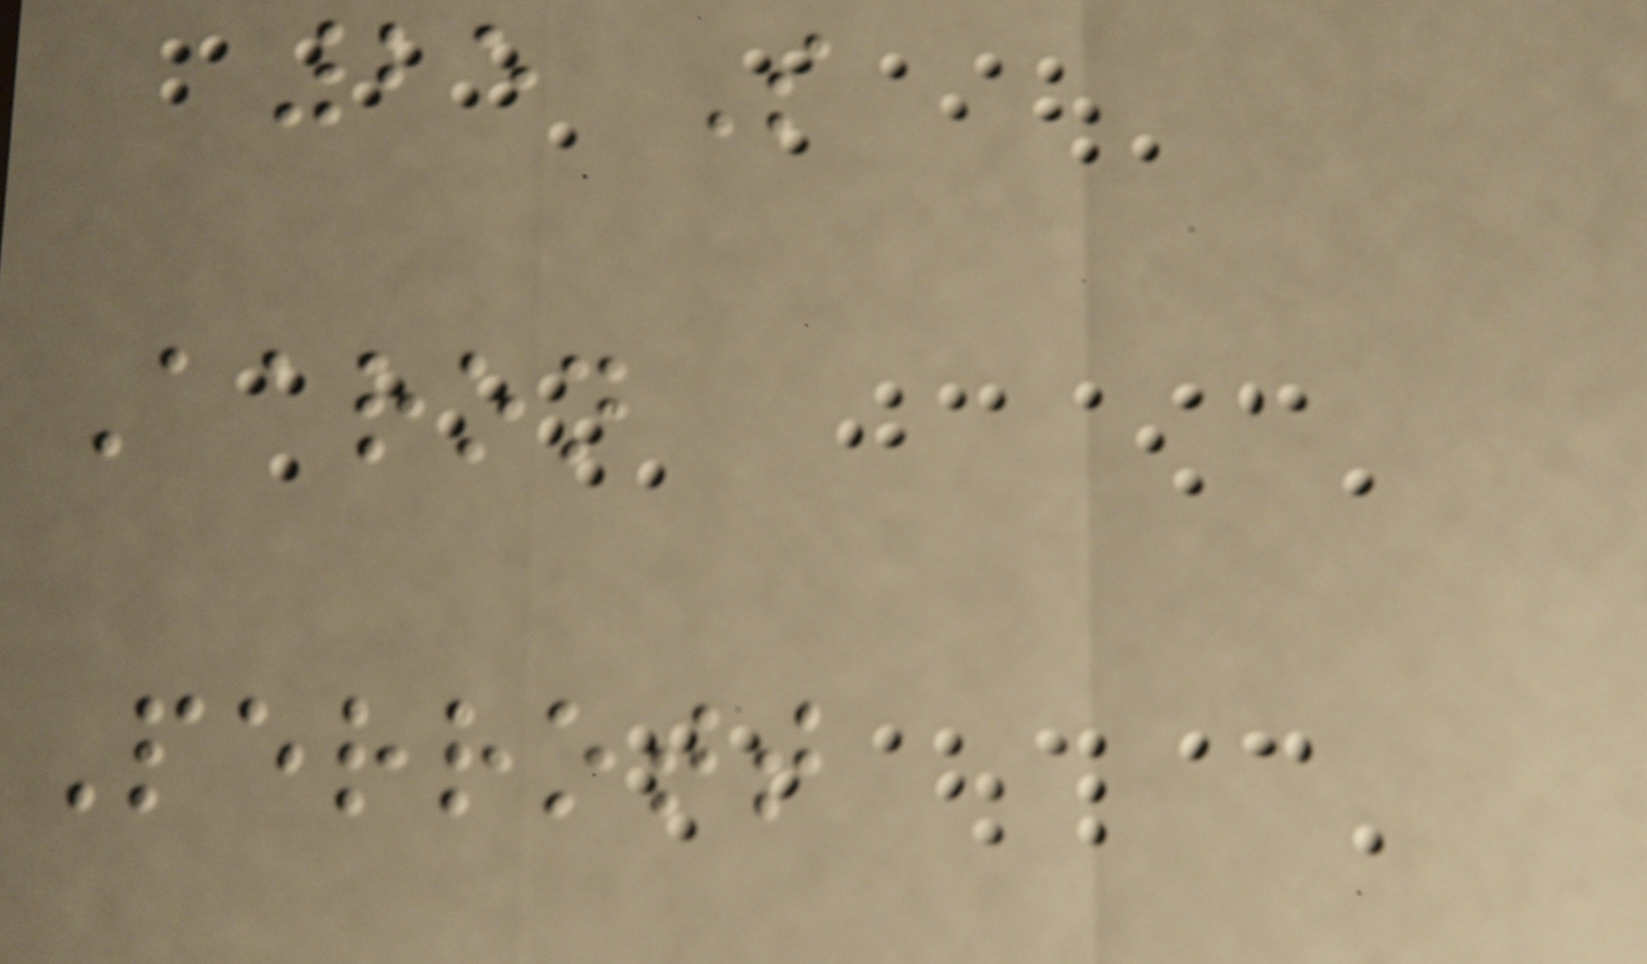25 S
Aaron
Perrott
